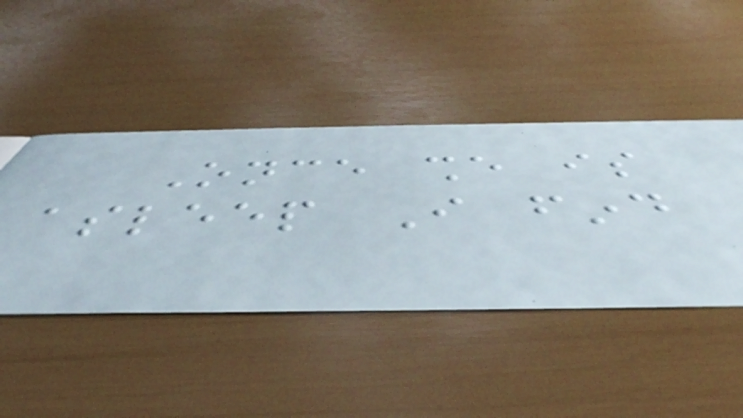Once she is
asleep I find
